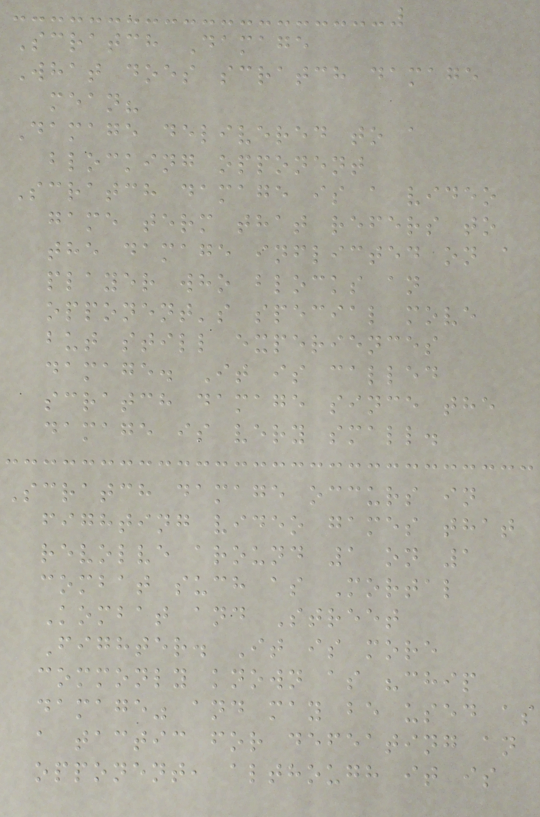Scratch Damage
What does scratch damage
mean?
Damage delivered to a
blocking opponent
Scratch damage is a video
game term that refers to
the damage inflicted on a
player who blocks an
opponent's special move
but still experiences
damage. It is called
scratch damage since the
damage is very small.
Scratch damage occurs in
fighting video games that
revolve around 1 on 1
combat such as Mortal
Kombat and Street
Fighter. It is more
commonly known as "chip
damage" and may be used as
a tactic for defeating an
opponent, although it is
